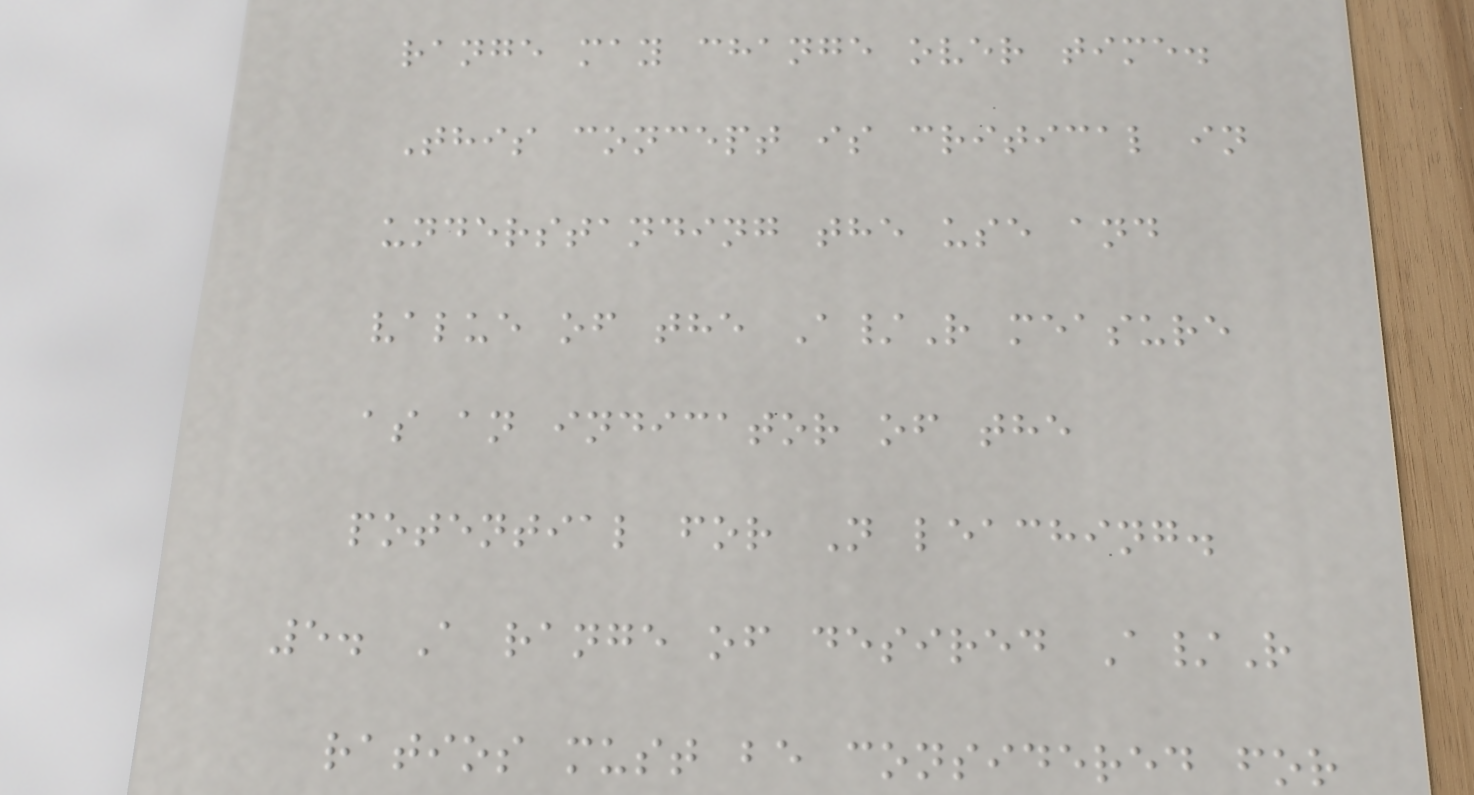range may change over time.
This concept is critical in
understanding the use and
value of the A/R measure
as an indicator of the
potential for N leaching.
5. A range of desired A/R
ratios must be considered for
